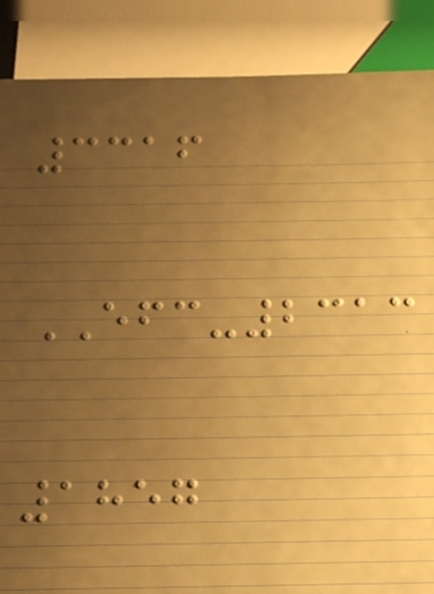3316
EFC-2313
1857
